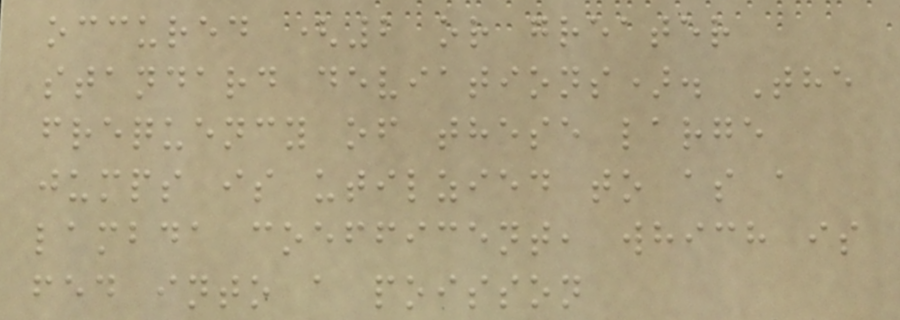occured (2 or greater
standard deviations). The
frequency of these large
jumps is utilzied to as a
lambda coefficent, which is
fed into a poisson
